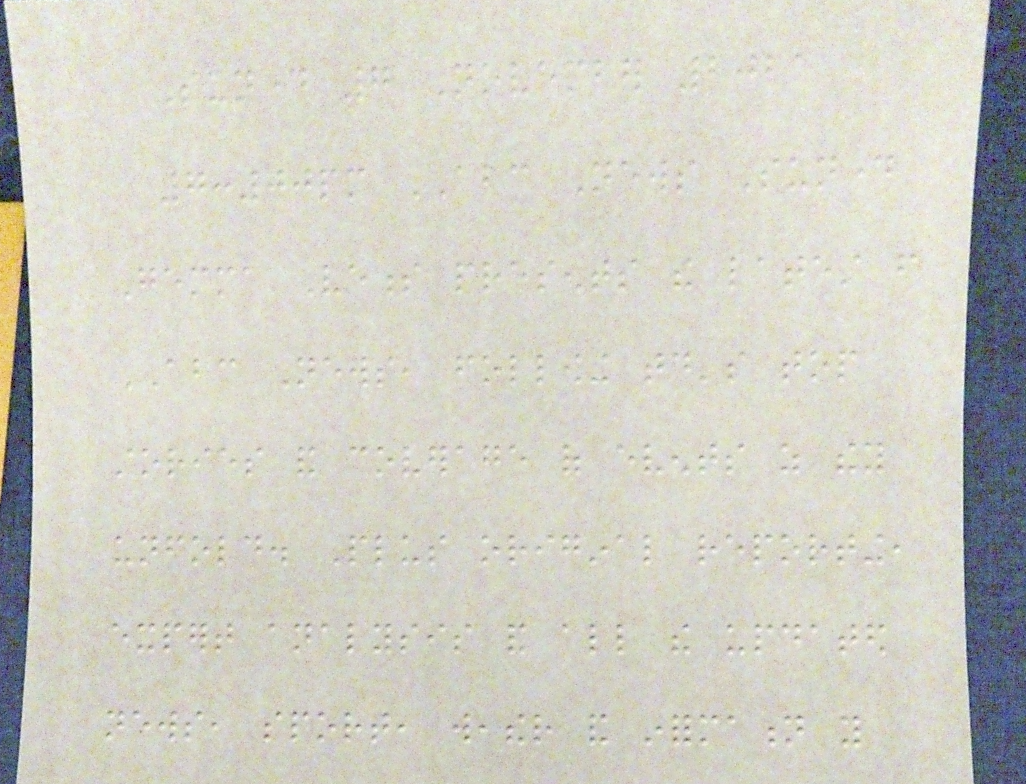Sunday 7 November 2021
7:00pm ABC News Sunday
Gemma Veness presents the latest from
ABC News, following today's top
stories and coverage of events as they
unfold. Plus original reporting,
expert analysis and all the updated
news, sport, weather and information you
